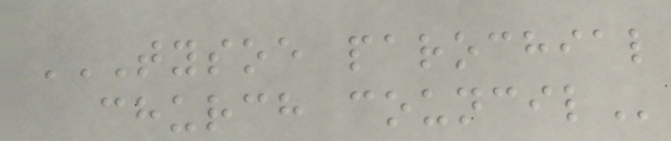TYSOE PAROCHIAL
CHURCH COUNCIL
